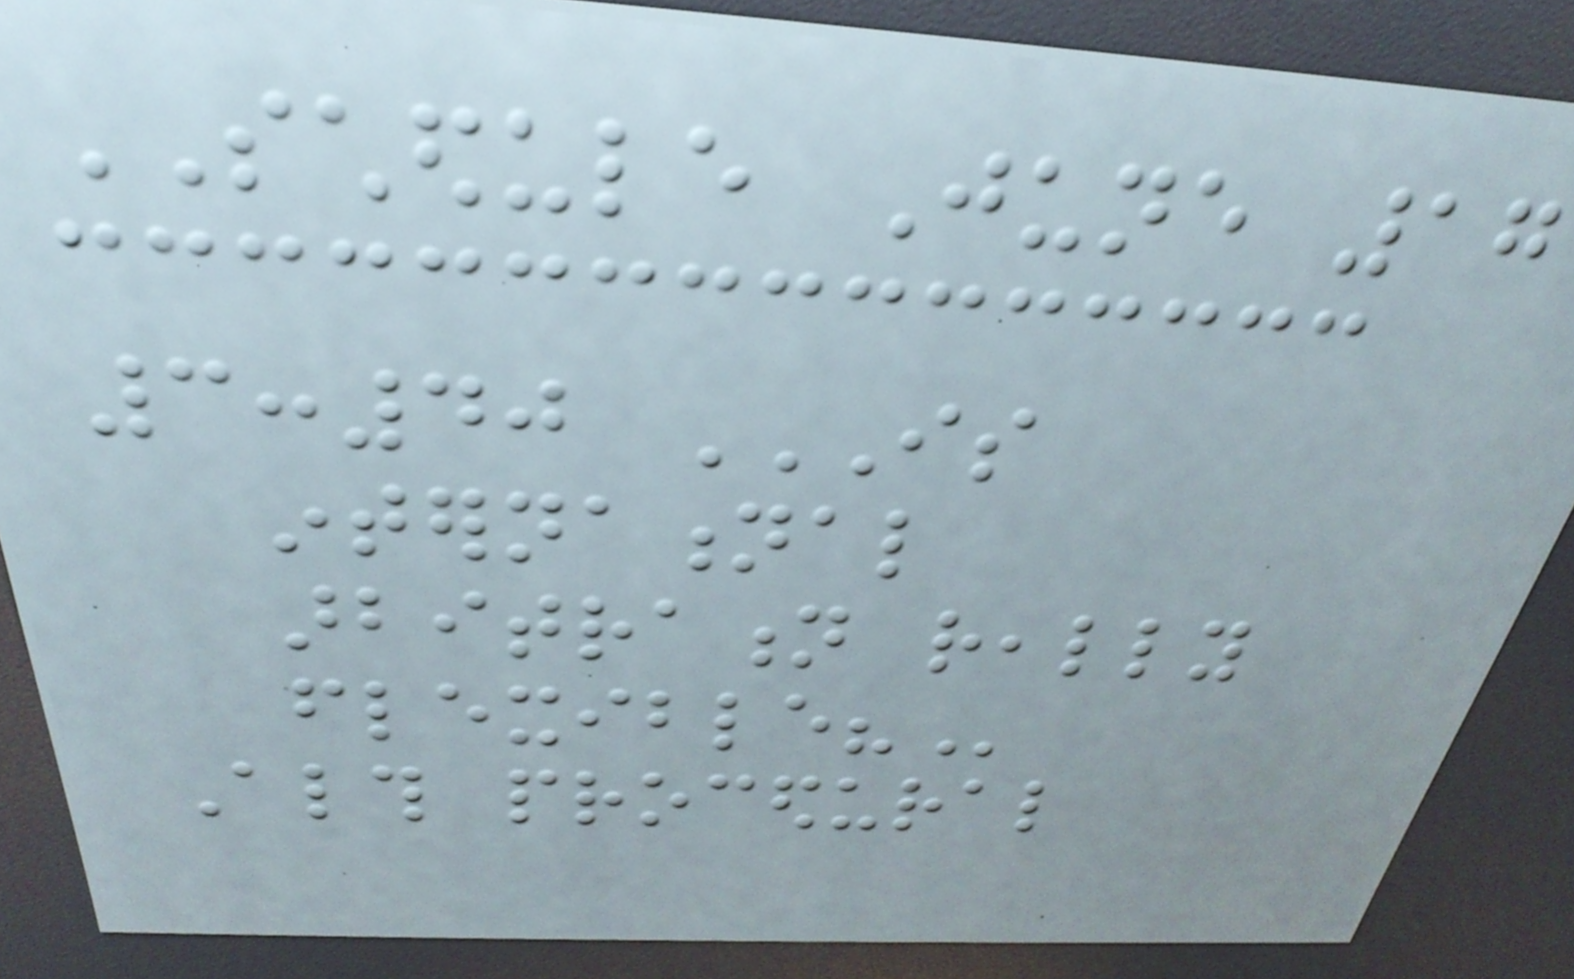SCHEDULE June 17
3:40 IS
INTERNATIONAL
ARBITRATION REALLY
FLEXIBLE?
Although procedural
